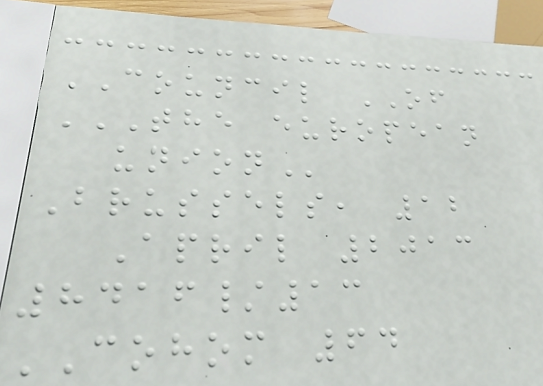COUNCIL OF
THE EUROPEAN
UNION
Brussels, 12
April 2013
8416/13
COHOM 64
